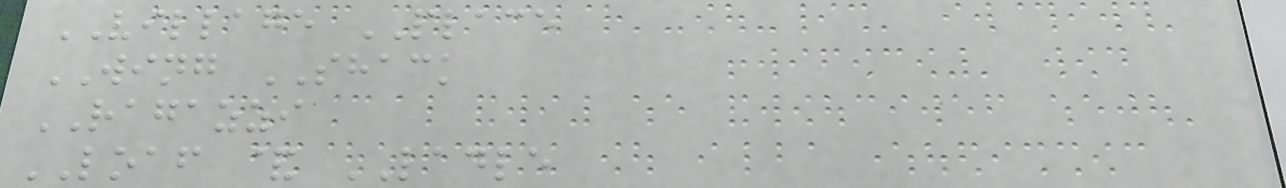VILLAGE PLACE
WING SHACK
RAGAZZI
LOAF & LADLE
